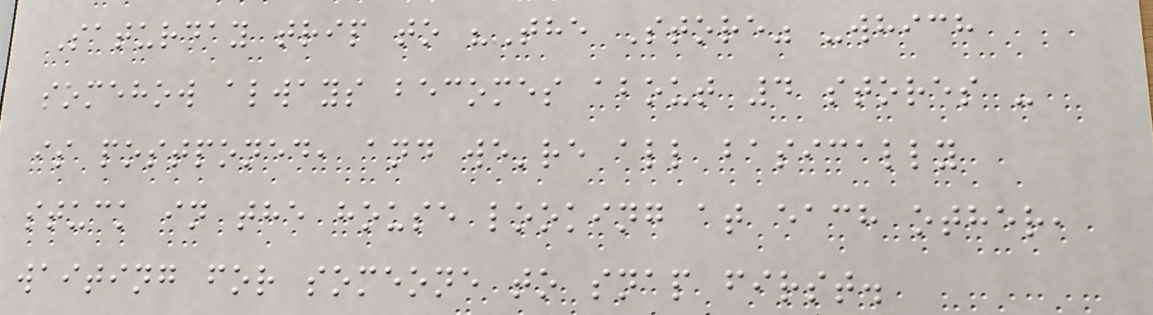Saturday trip to "The Store" -which
somehow always becomes about 4 stores -
is postponed, and we're all basically
stuck in the house looking at each other,
waiting for someone to snap first.
